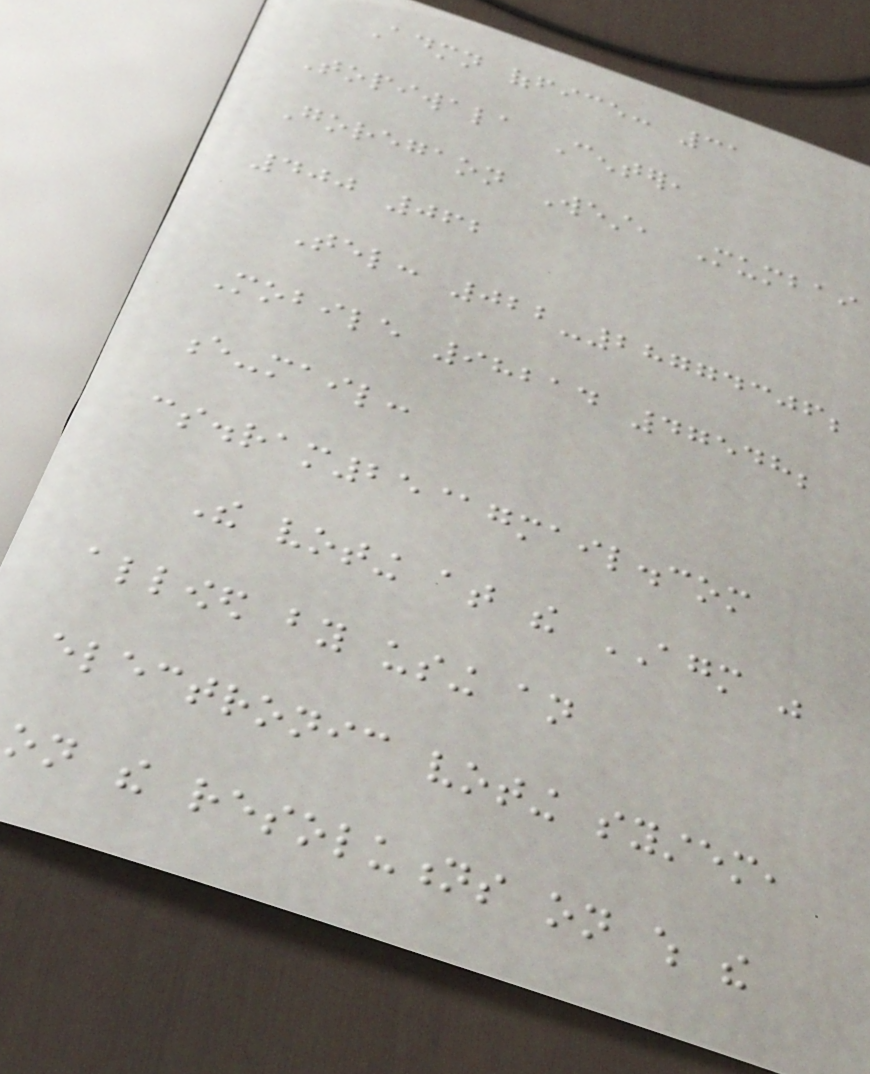Admn office: 31
Topiwala Center,
Goregaon West, Mumbai
400 062
Tel: 022-28774306;
Mobile 98214 47548;
e-mail:
cs.ram25@gmail.com
The voting at the AGM was
allowed by using an
electronic voting system,
on the resolutions on which the
